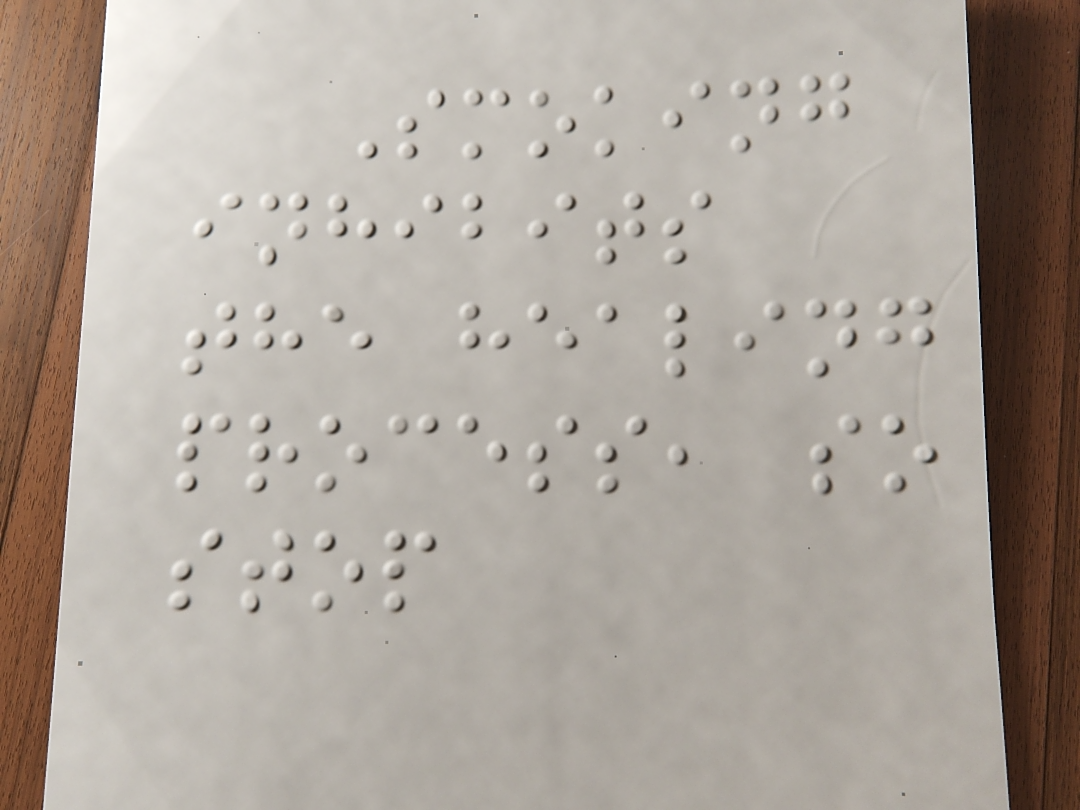Smoking
inhibits
the healing
process, so
stop
